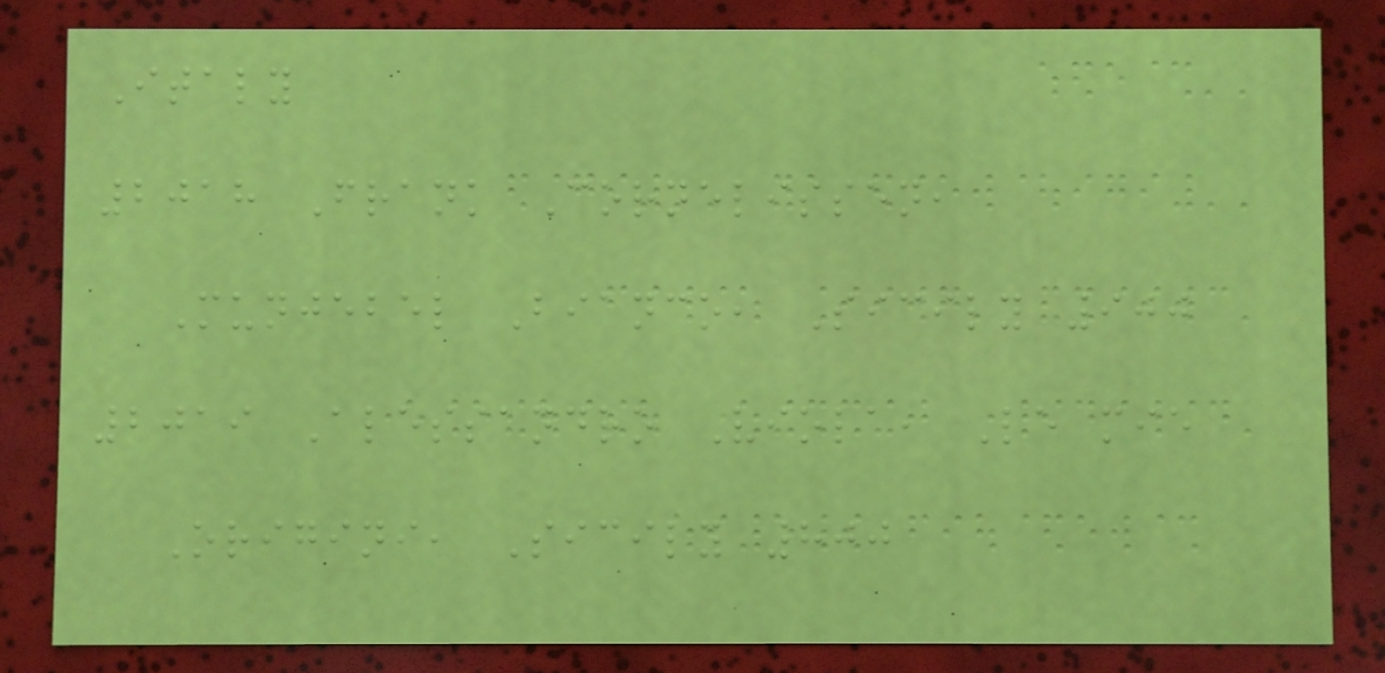Italy
2018 Frank Cornelissen,
Munjebel Bianco, Sicily 900
2019 Alessandro Viola, Le mie
Origini, Sicily 800
